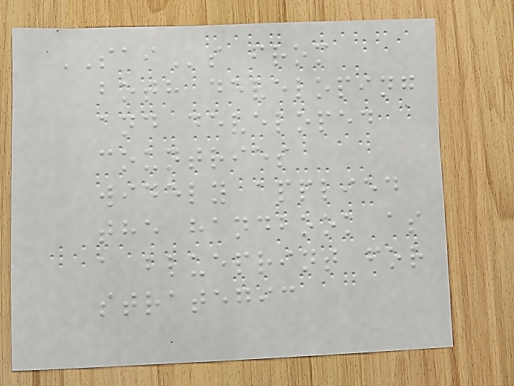SAIs from
both developing
and developed
countries
widely applied
the handbook as
a blueprint for
strategic
